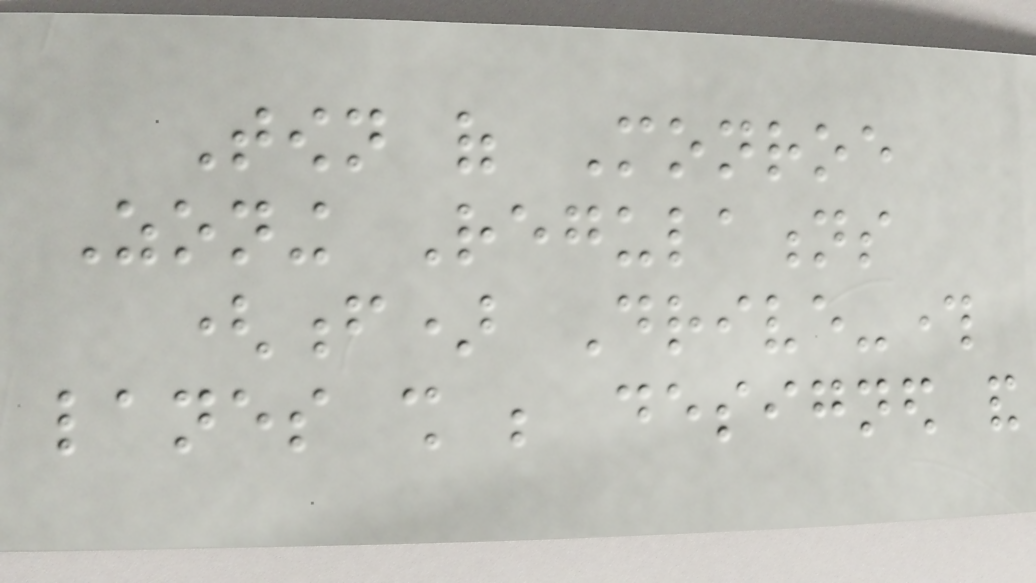Town of Monroe
Zoning Regulations
(f) Drive-through
lanes shall be designed and
